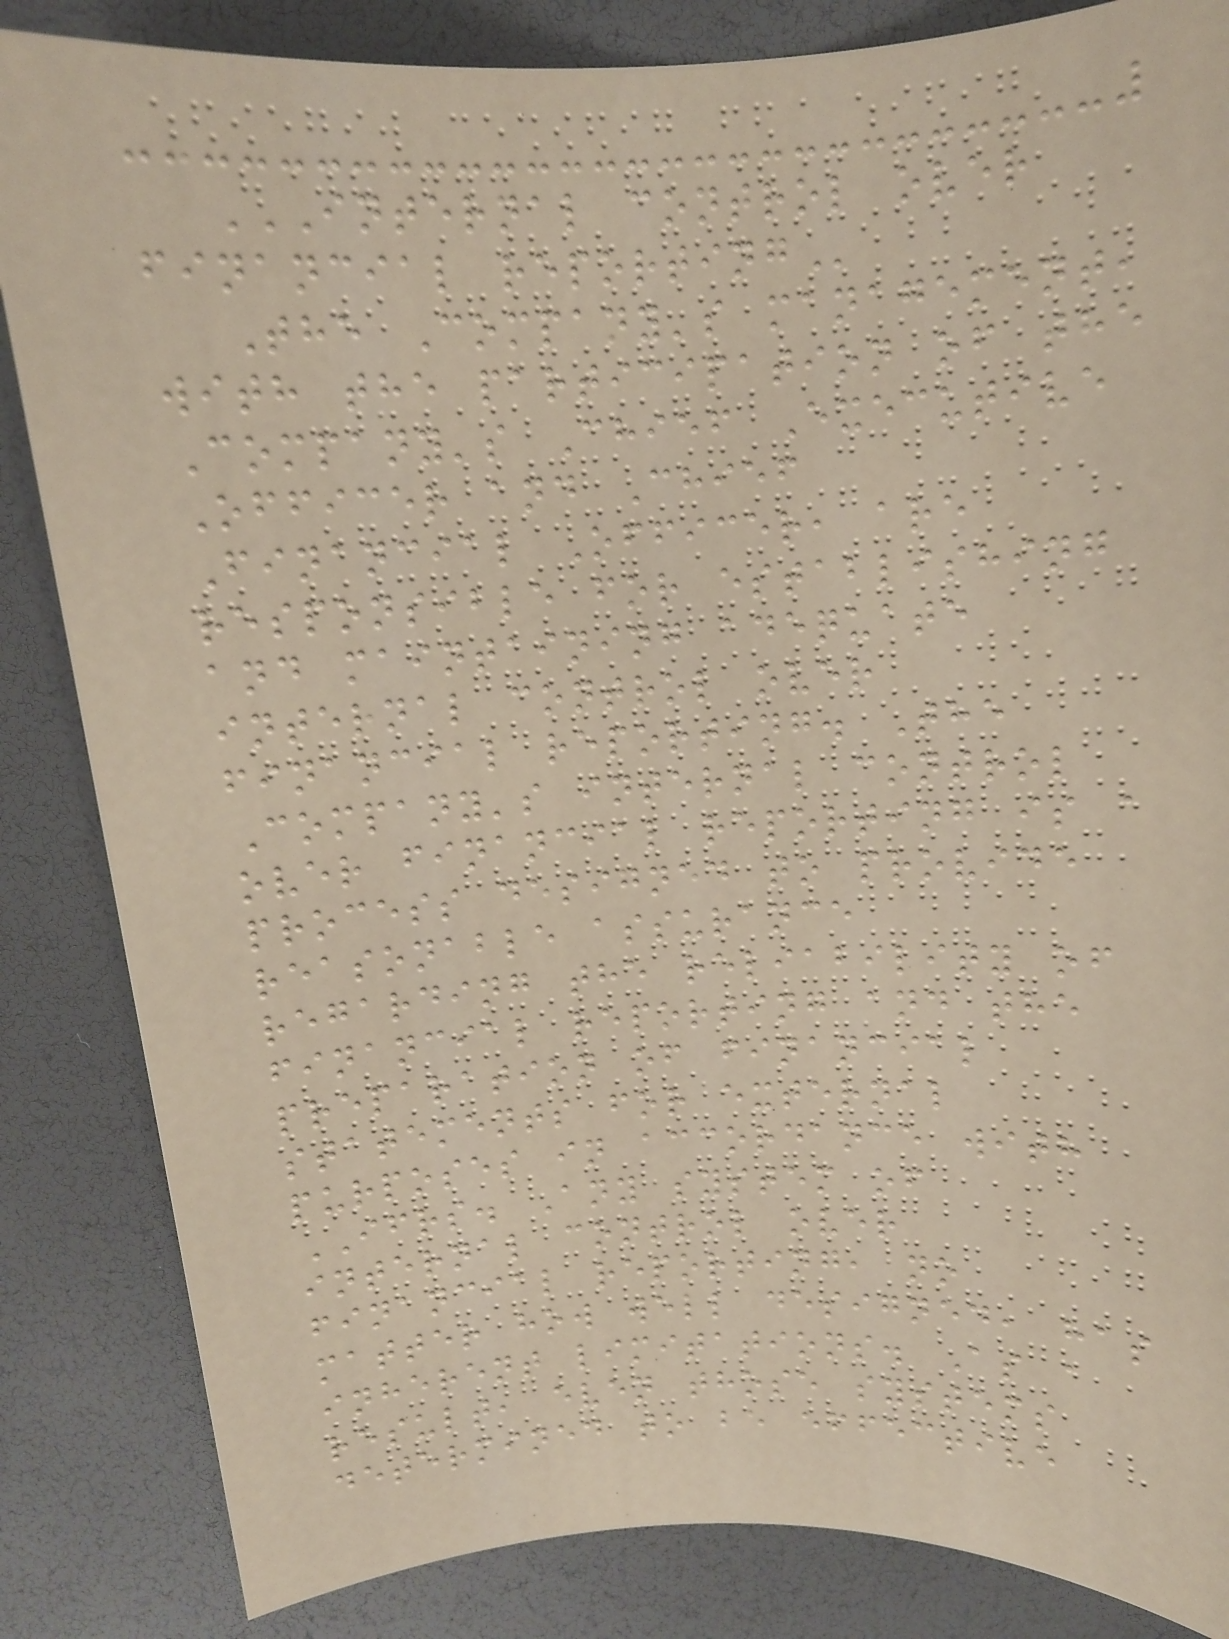INTERNAL CONTROL OVER
FINANCIAL REPORTING
The Company's management,
with the participation of the
Company's Chief Executive
Officer and Chief
Financial Officer, are
responsible for establishing
and maintaining adequate
internal control over
financial reporting. The
Company's internal control
over financial reporting is a
process designed to provide
reasonable assurance
regarding the reliability of
financial reporting and the
preparation of financial
statements for external
purposes in accordance with
IFRS. Any system of
internal control over
financial reporting, no
matter how well designed, has
inherent limitations. As a
result, even those systems
determined to be effective
